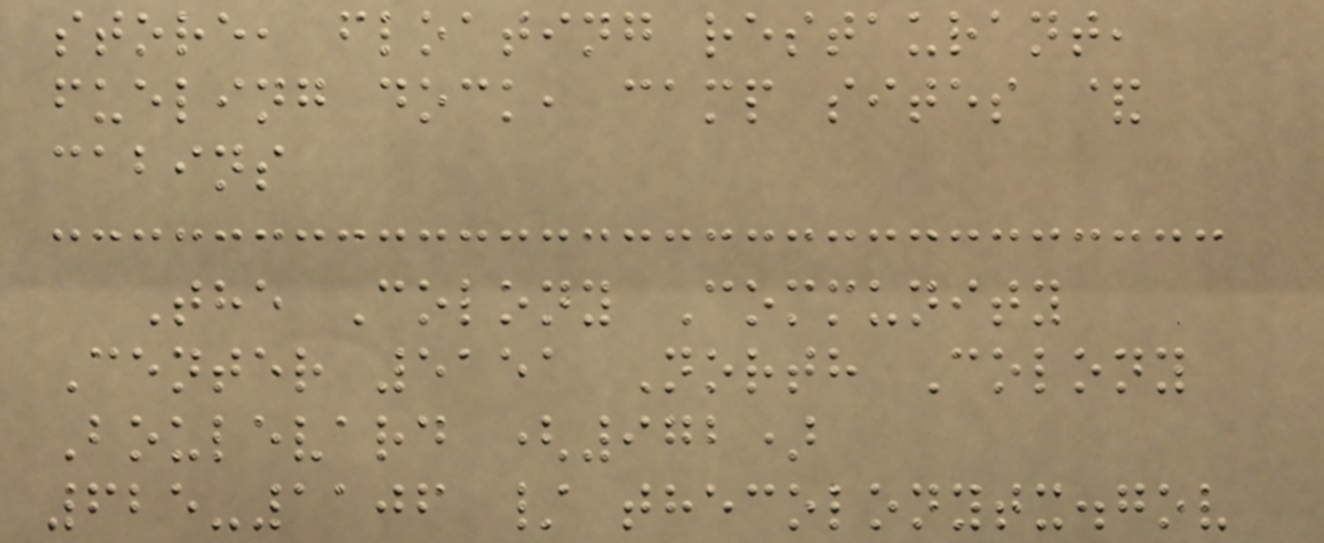store, floating restaurant,
fueling dock, camp sites &
cabins
The Colony Community
Center 5151 North Colony
Boulevard (972)
625-1106 / thecolonytx.gov
